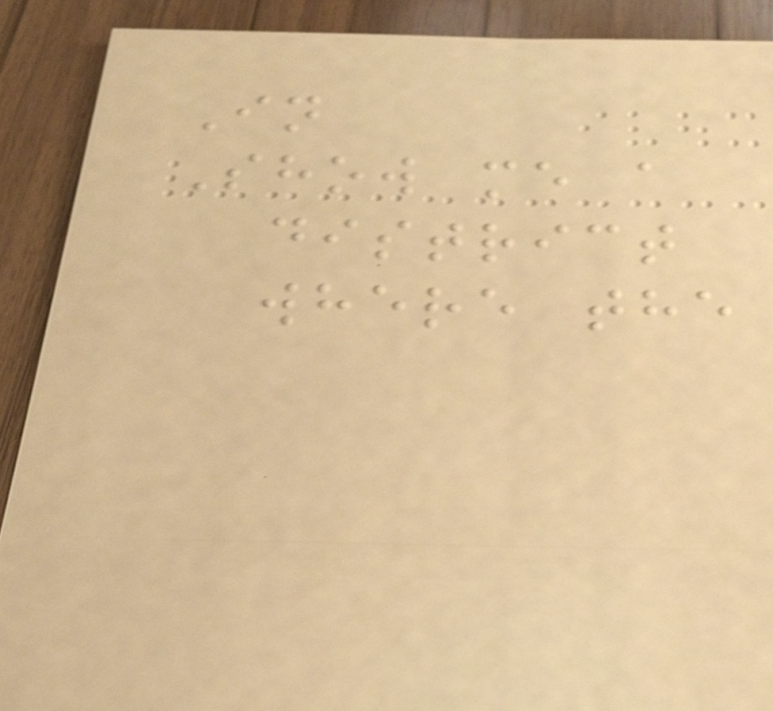In
Show me a
district
where the
